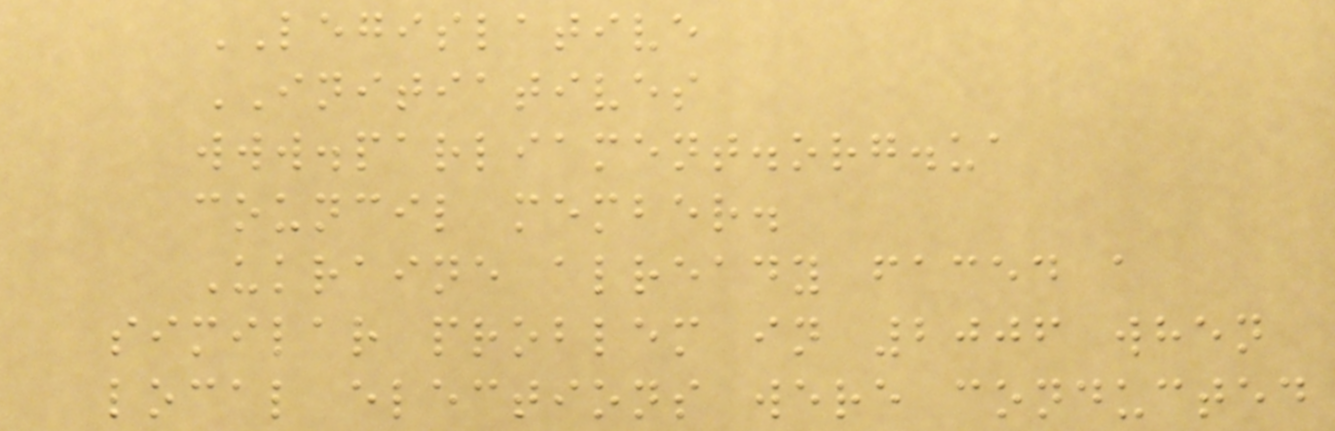LEGISLATIVE
INITIATIVES
www.parliament.org.ua
council member.
Ukraine already faced a
similar problem in 2006 when
local elections were conducted
